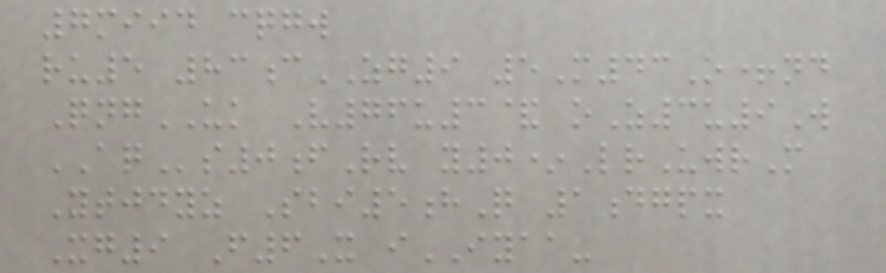7miid cqgw
ru5 83cZG9 5M43O+nd
QngUK V76u3& oZ3u9W
AQs0fRv y0*LrUwrM
Ytjdyz Sbi5hQ 1dgpx
Xg9 F6X iIYAA-
